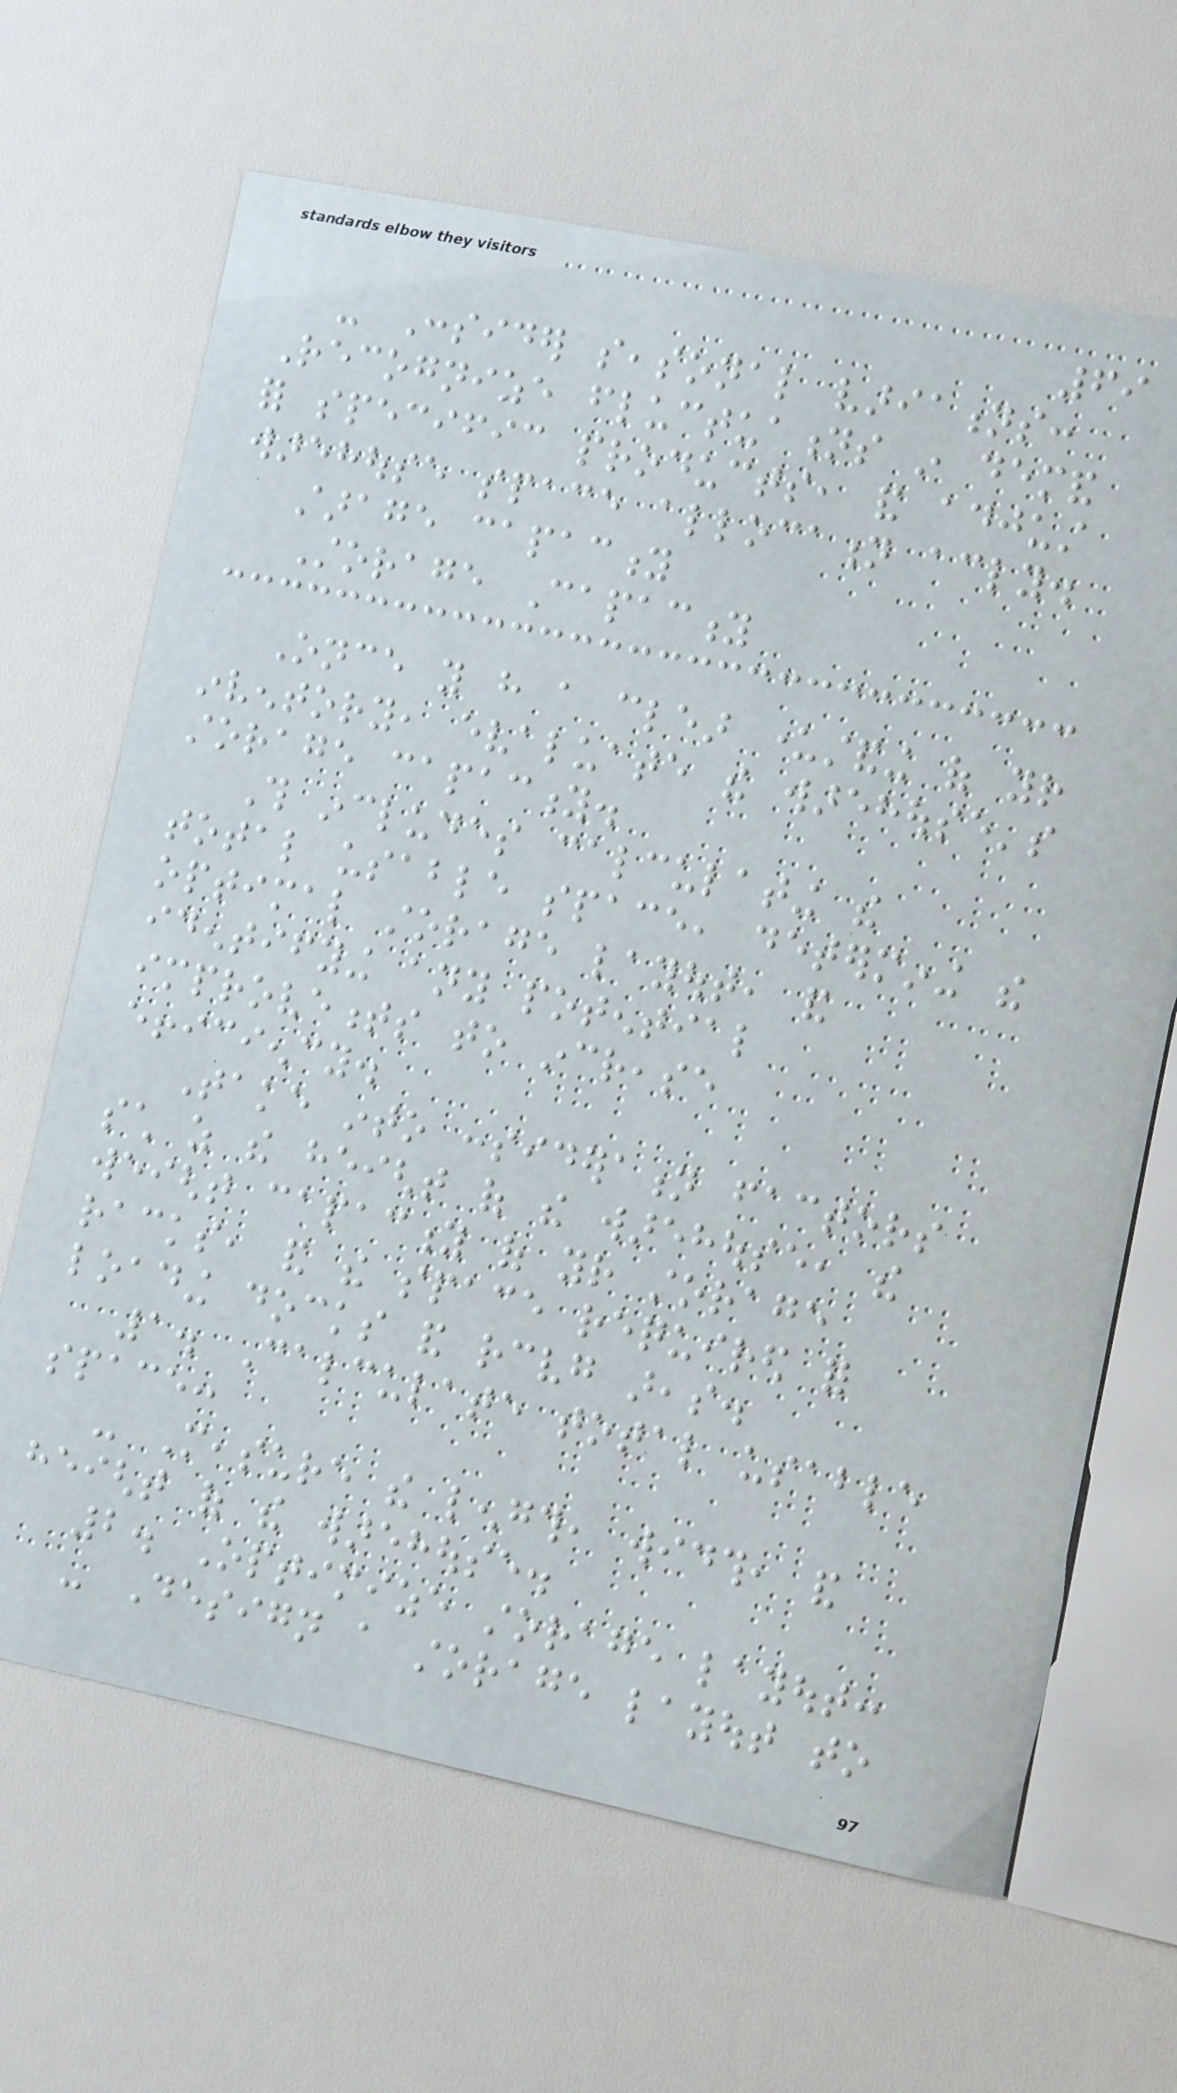69
- Consider seasonal variations:
Recognize fluctuations in demand
for specific products, and adjust
warehouse space allocation accordingly.
starage capacity
Storage Capacity
Once you have a clear understanding of your
inventory, evaluate the warehouse's
storage capacity.
This includes calculating the
total usable space, determining the
optimal storage layout, and
identifying any potential
improvements to increase
efficiency.
Take into consideration factors
such as the height of the warehouse, the
weight capacity of your storage
racks, and the space required for
loading docks and receiving areas.
1. Calculate total usable
space:
- Measure the length, width, and
height of the warehouse.
2. Optimize storage layout:
- Design a storage layout to
